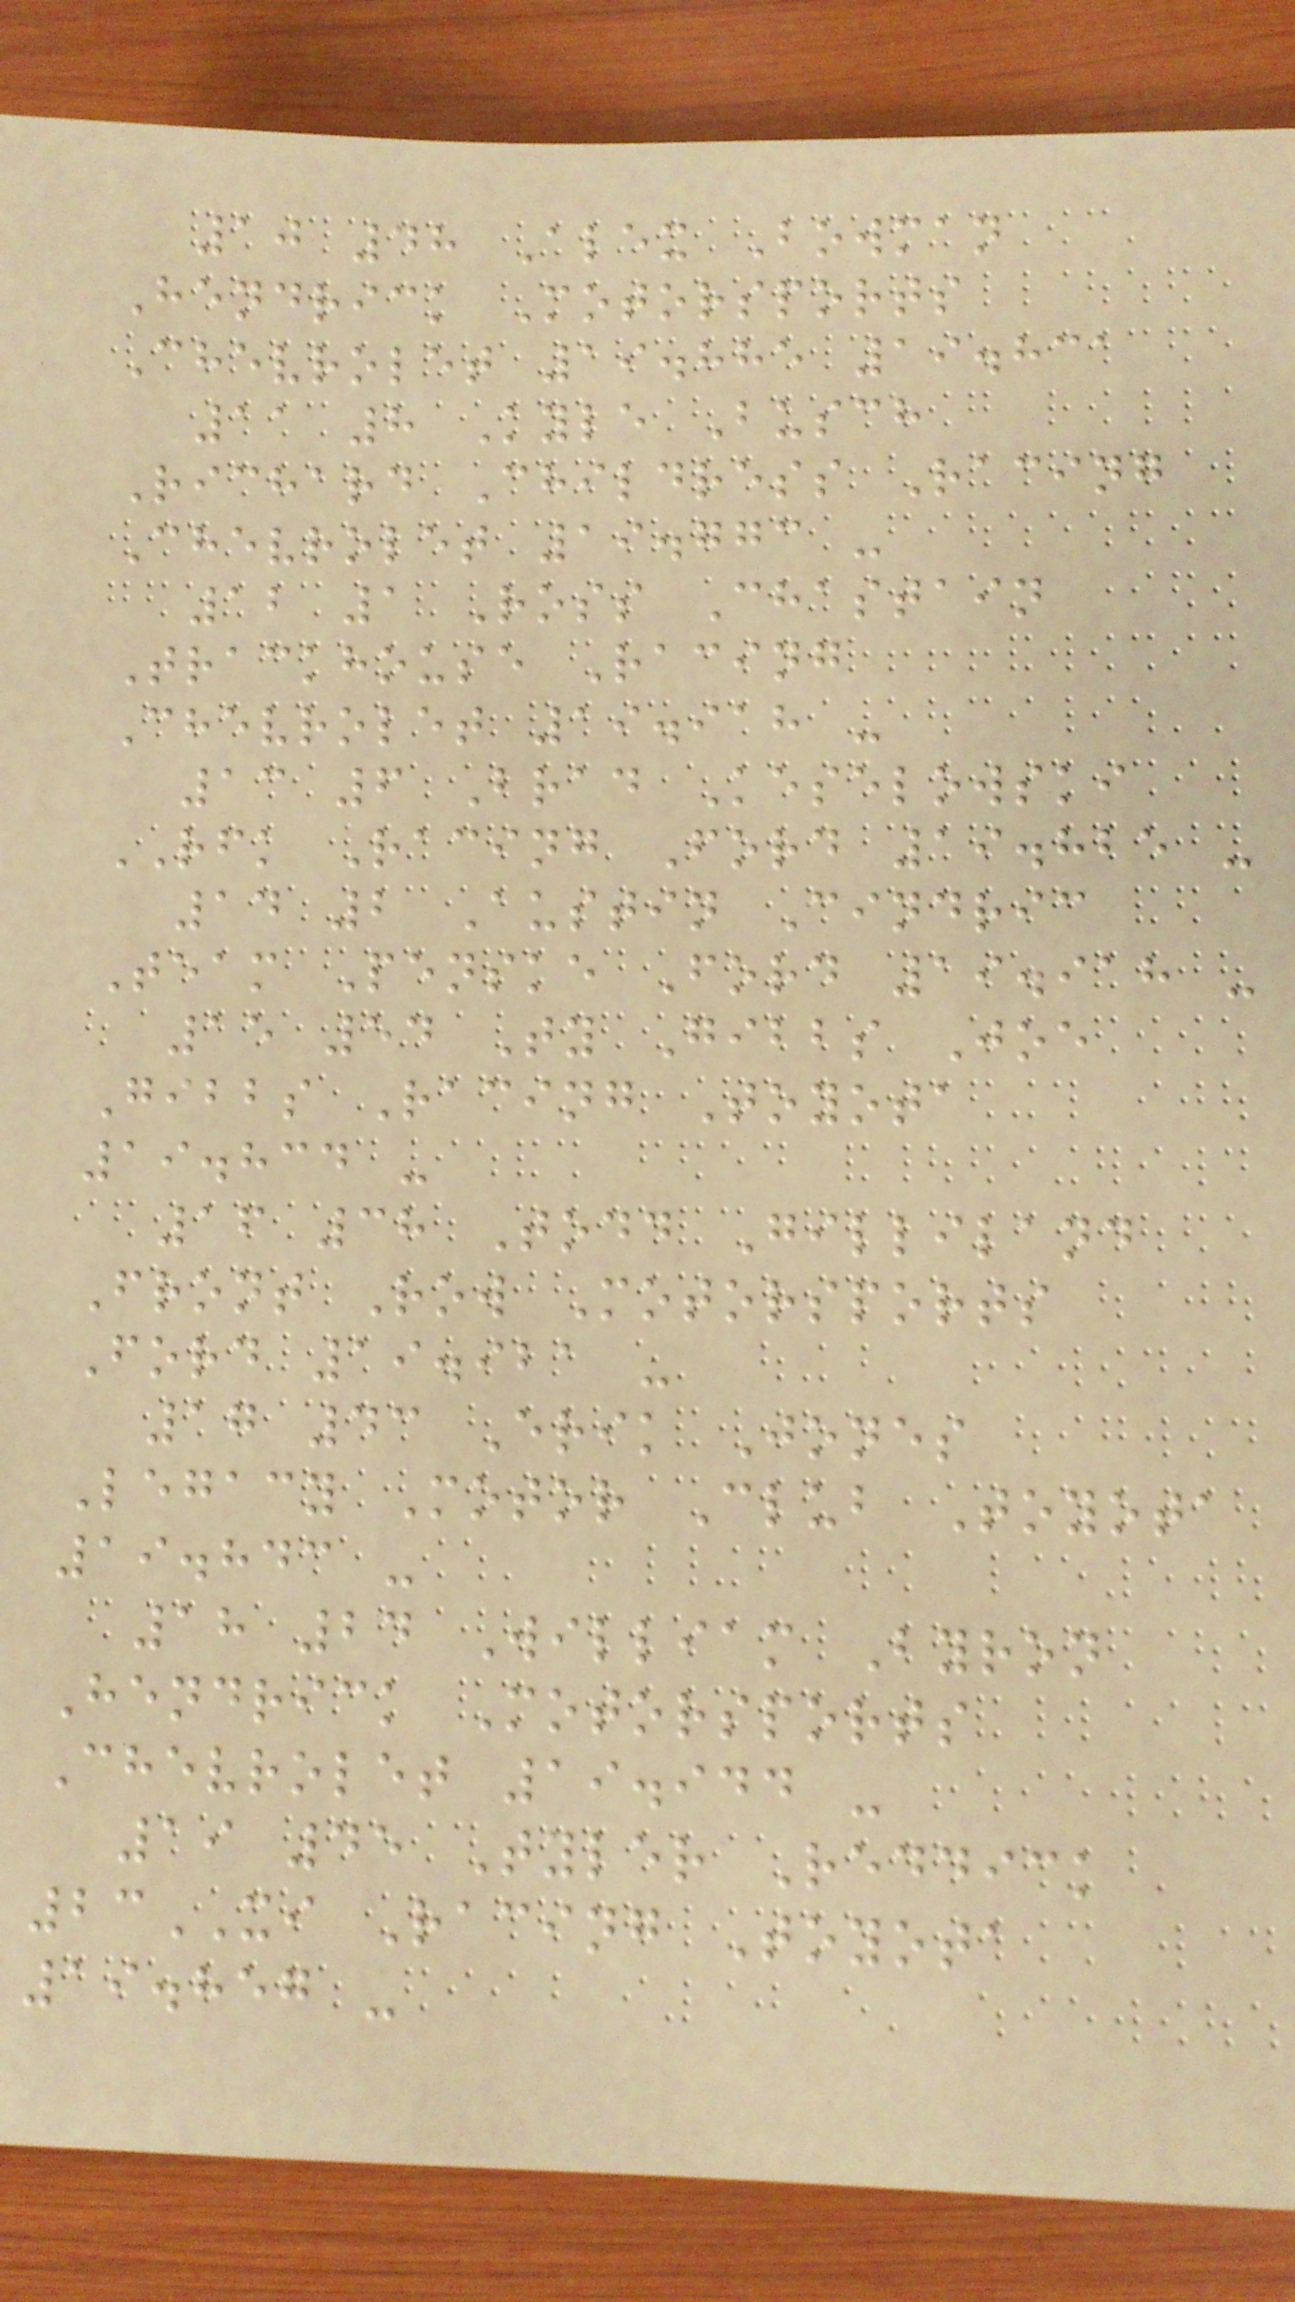10 48 Alex Bowman
Hendrick Motorsports
Chevrolet 19.885 19.831
11 8 Kyle Busch
Richard Childress Racing
Chevrolet 19.773 -
12 1 Ross Chastain
Trackhouse Racing
Chevrolet 19.918 -
13 6 Brad Keselowski
RFK Racing Ford 19.825 -
14 2 Austin Cindric
Team Penske Ford 19.918 -
15 54 Ty Gibbs Joe
Gibbs Racing Toyota
19.834 -
16 38 Todd Gilliland
Front Row Motorsports
Ford 19.921 -
17 43 Erik Jones
Legacy Motor Club Toyota
19.843 -
18 24 William Byron
Hendrick Motorsports
Chevrolet 19.944 -
19 45 Tyler Reddick
23XI Racing Toyota
19.857 -
